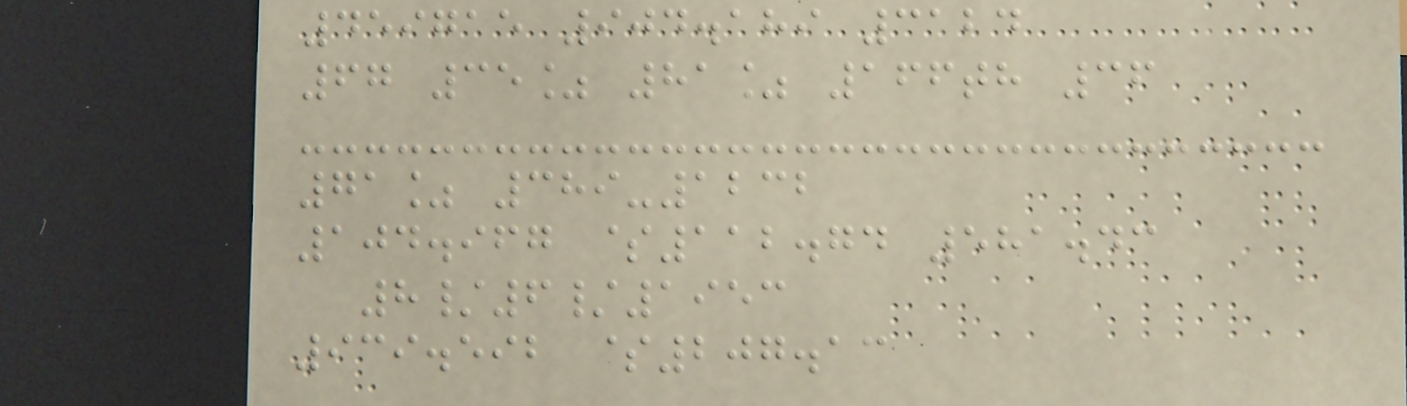459715 904.189 3124
67 35% 81% 166th 36
71% 389-1232
104.967 $112.74 581.43
8/6/1953
939.592 $207.13
